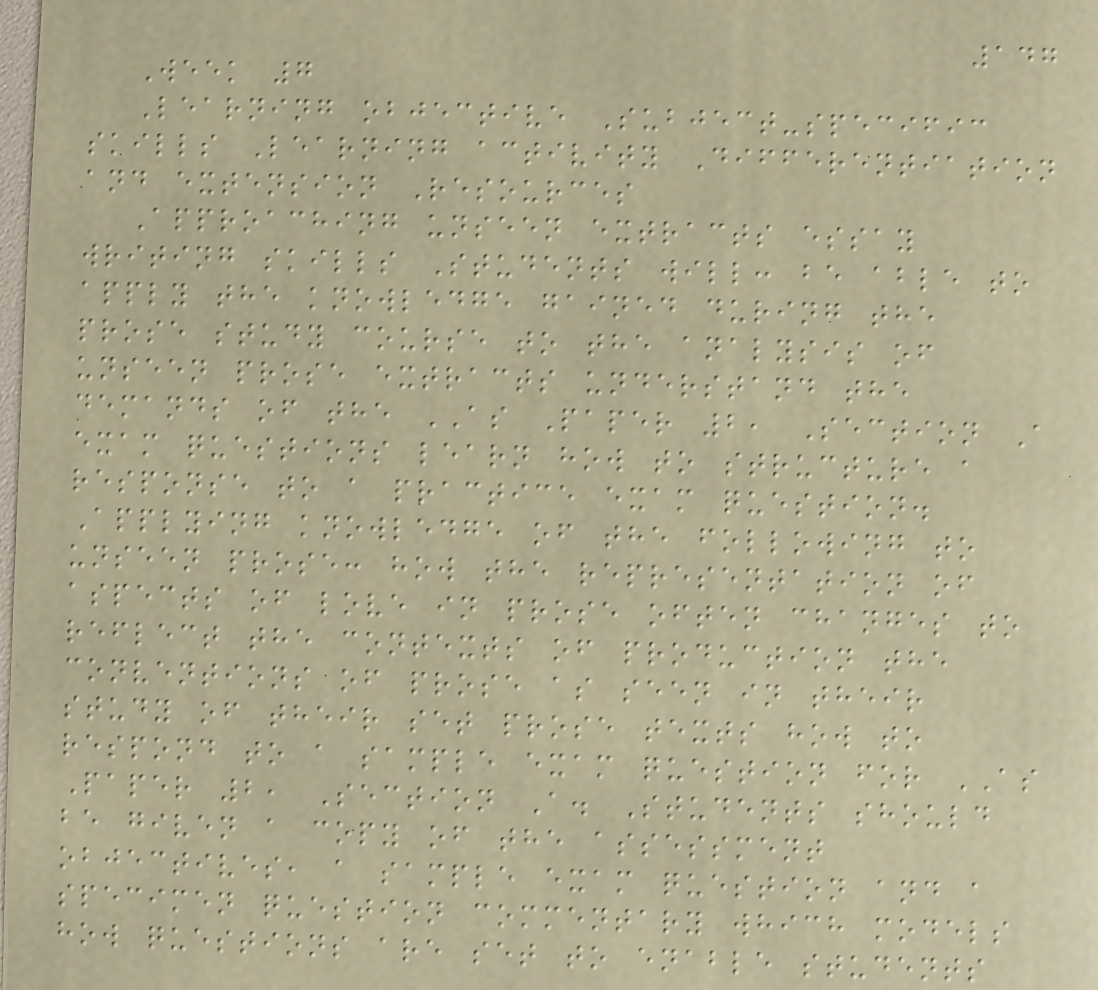147
Week 7
Learning objective Subject-specific
skills Learning activity Differentiation
and extension Resources
Approaching unseen extracts essay
writing skills Students will: be able to
apply the knowledge gained during the
prose study course to the analysis of
unseen prose extracts understand the
demands of the AS Paper 2, Section A
exam questions learn how to structure a
response to a practice exam question.
Applying knowledge of the following to
unseen prose: how the representation of
aspects of love in prose often changes to
reflect the contexts of production the
conventions of prose as seen in their
study of their set prose texts how to
respond to a sample exam question for AS
Paper 2, Section A. Students should
be given a copy of the assessment
objectives, a sample exam question and a
specimen question commentary which models
how questions are set to enable students
